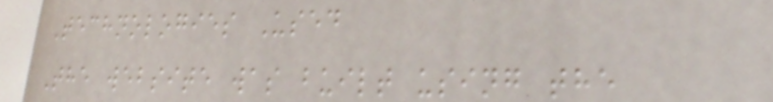Technologies Used
The website was built using the
